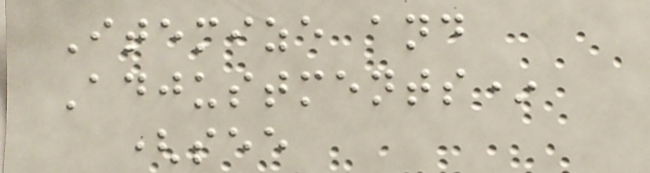Itemize and
Adjustments*
(see
